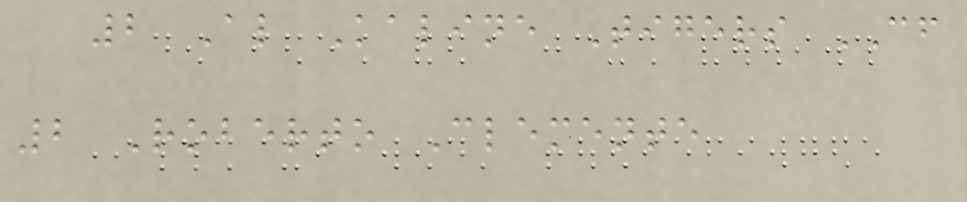2 Al Kaline Tigers CF
2 Roberto Clemente
